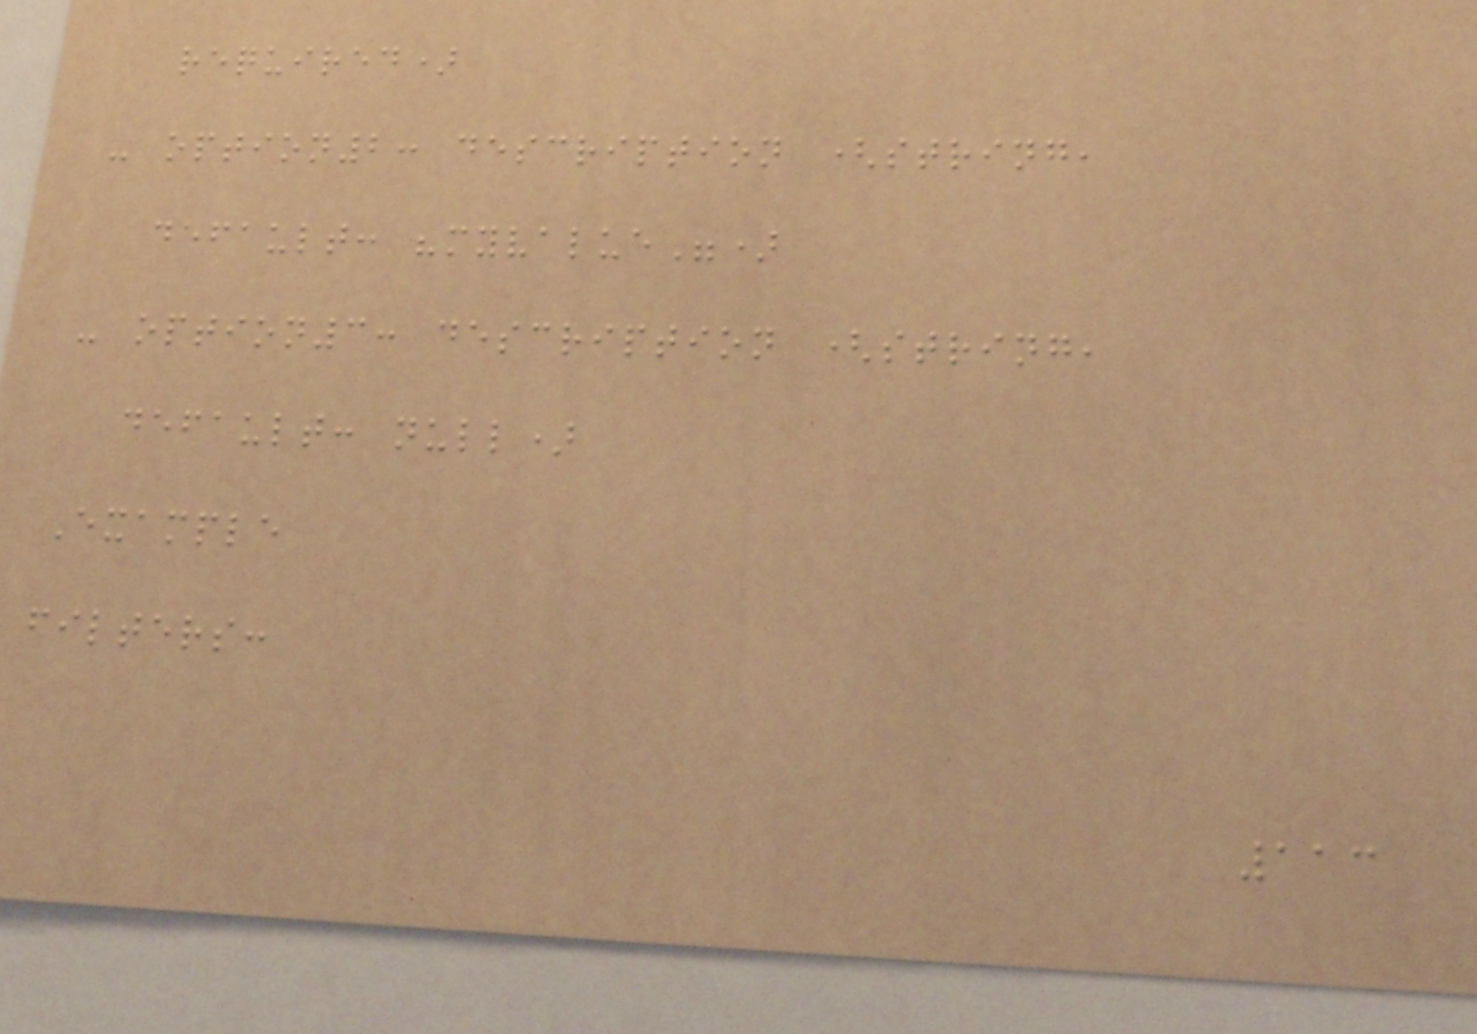required)
- option2: description (string,
default: "myvalue")
- option3: description (string,
default: null)
Example
filters:
113
